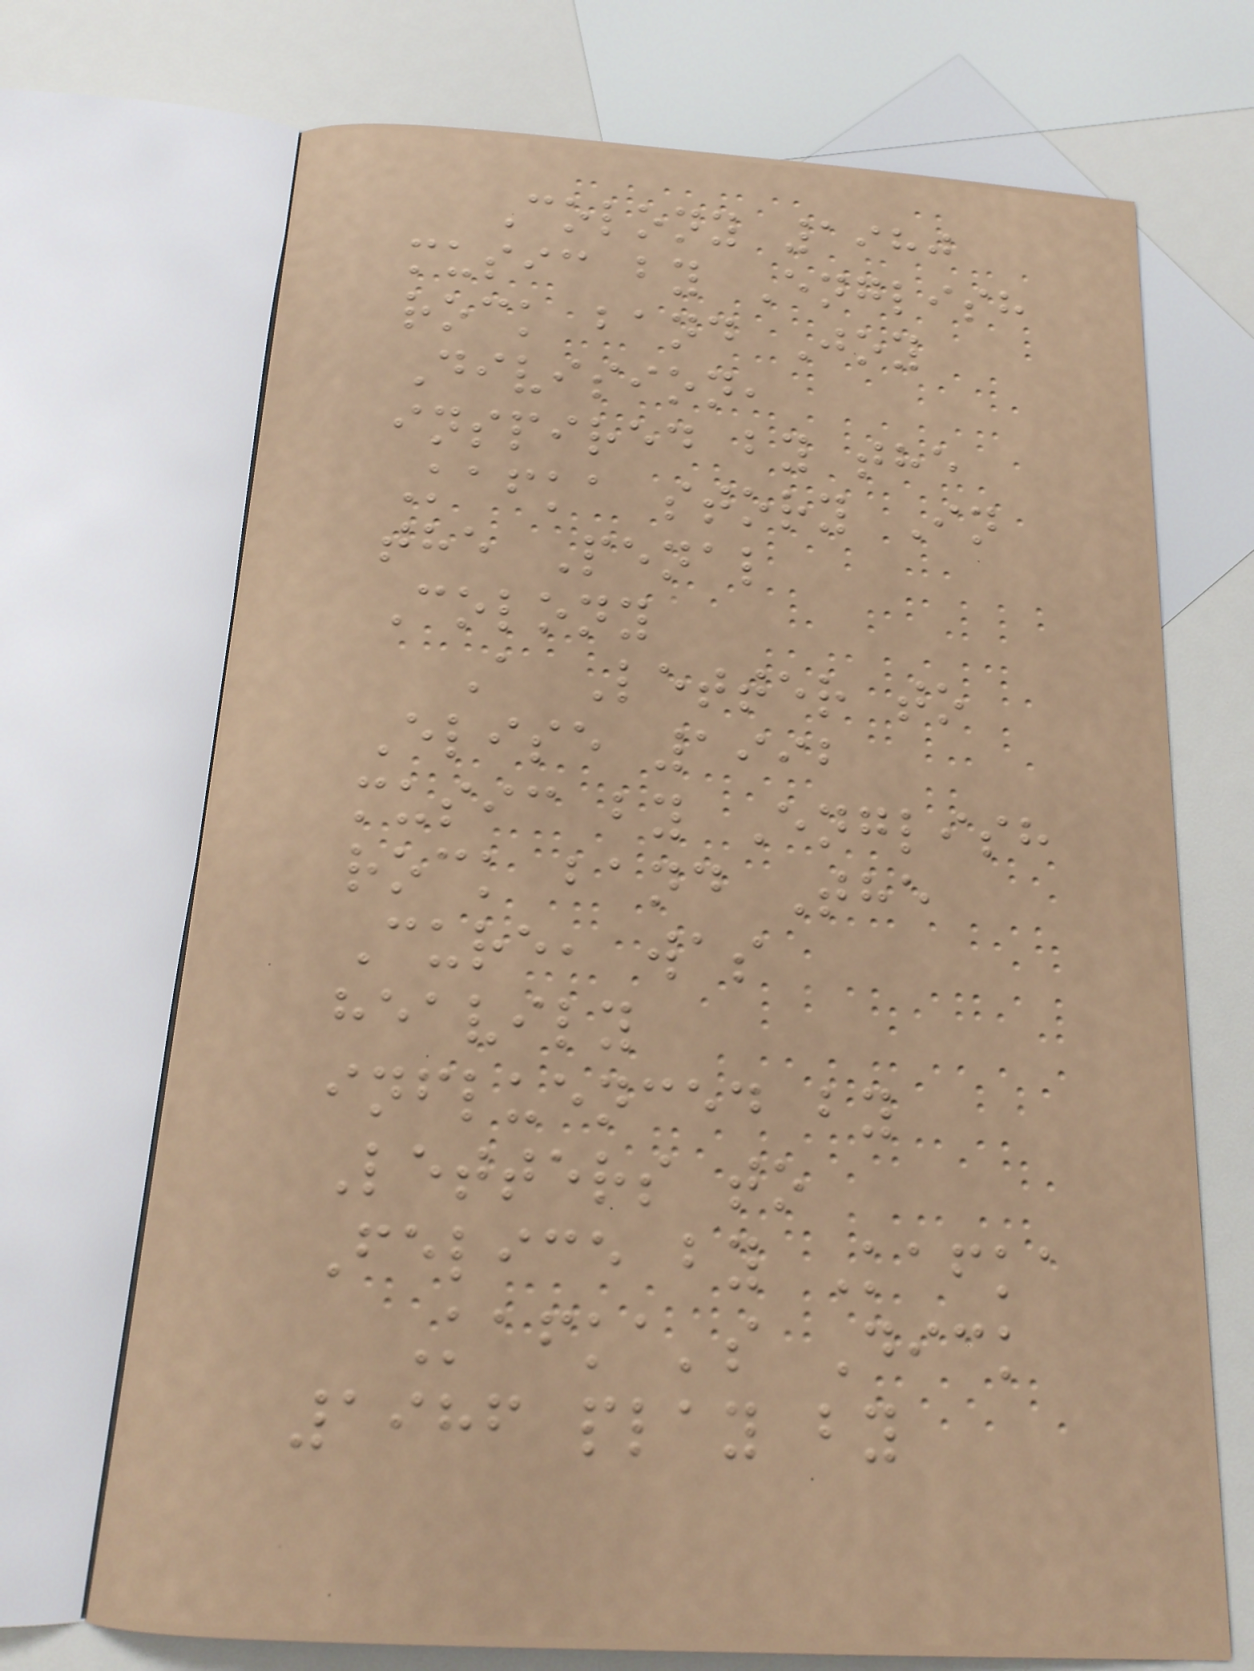Colony 1980
music by English
rock band Joy
Division,
inspired by the
Kafka story In
the Penal
Colony
A Letter to
Elise 1992
music by English
rock band The
Cure, was
heavily
influenced by
Letters to
Felice by Kafka
Kafka's Dick
1986 play by
